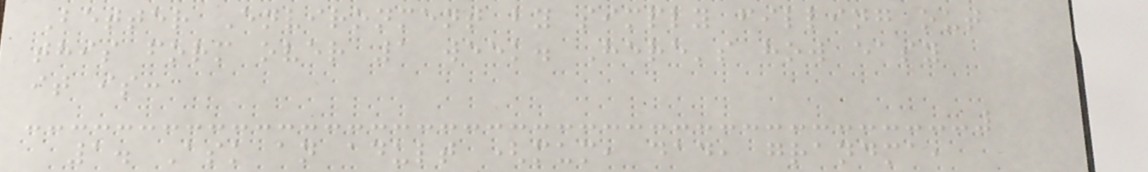Better Environment by simply filling out
this form over 1 week. Here's how easy
it is:
1. Ask an adult (mum, dad, grandma,
